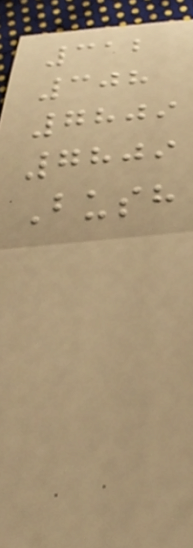312
308
7809
7809
Bush
